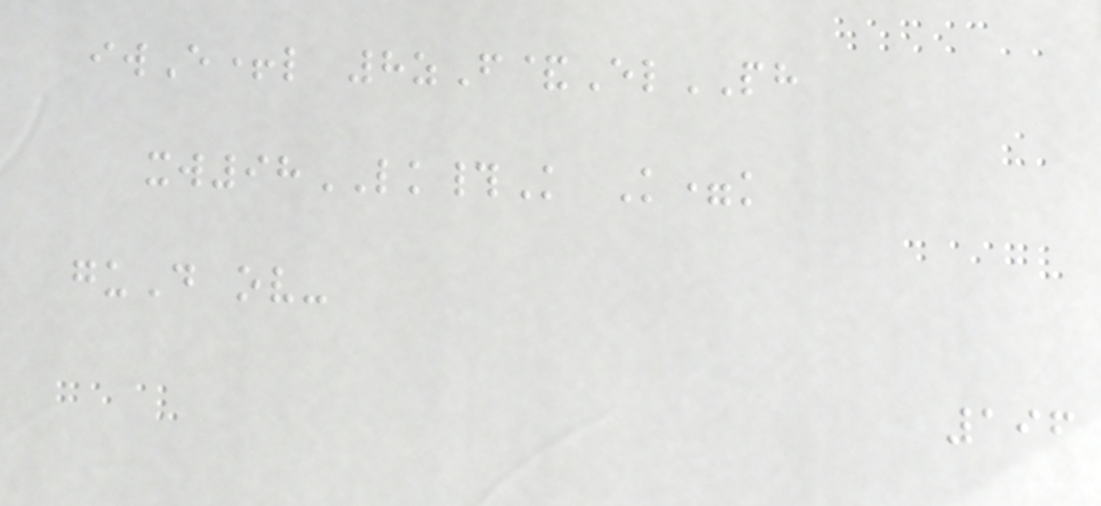iwE+l 8zF&ElPH
xw98LK#K K=k
guD ov-
196
